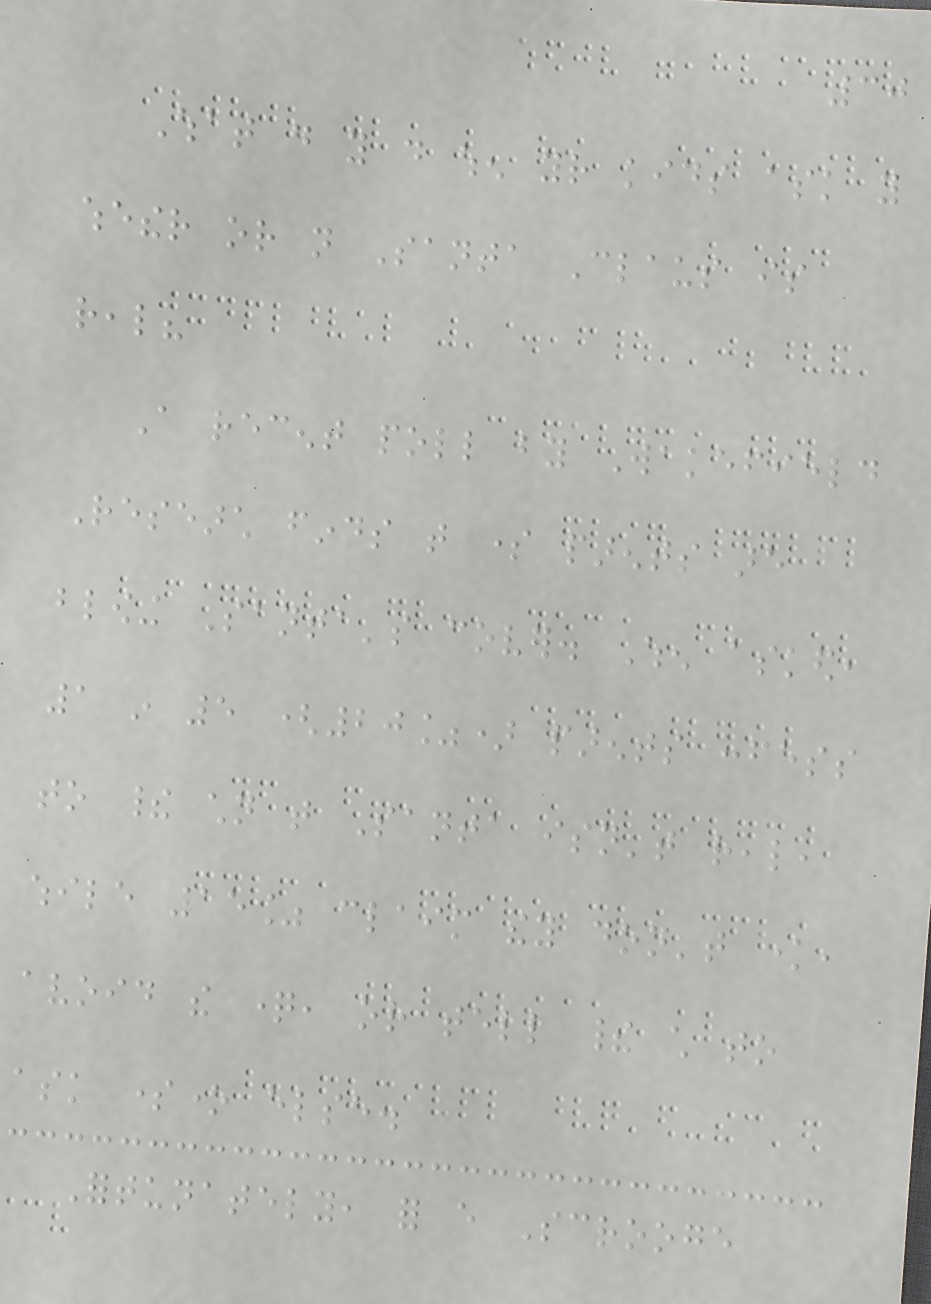30
What do you do when your kids ask you
whether or not Santa Claus is
real?
A recent poll by Wakefield
Research finds that some parents are
blowing Santa's cover. When asked,
1 in 5 (20%) parents confess
to their children that Santa isn't real,
while 15% claim they don't know,
avoid the question, or tell their child to
ask someone else.
Fortunately, for every Scrooge
